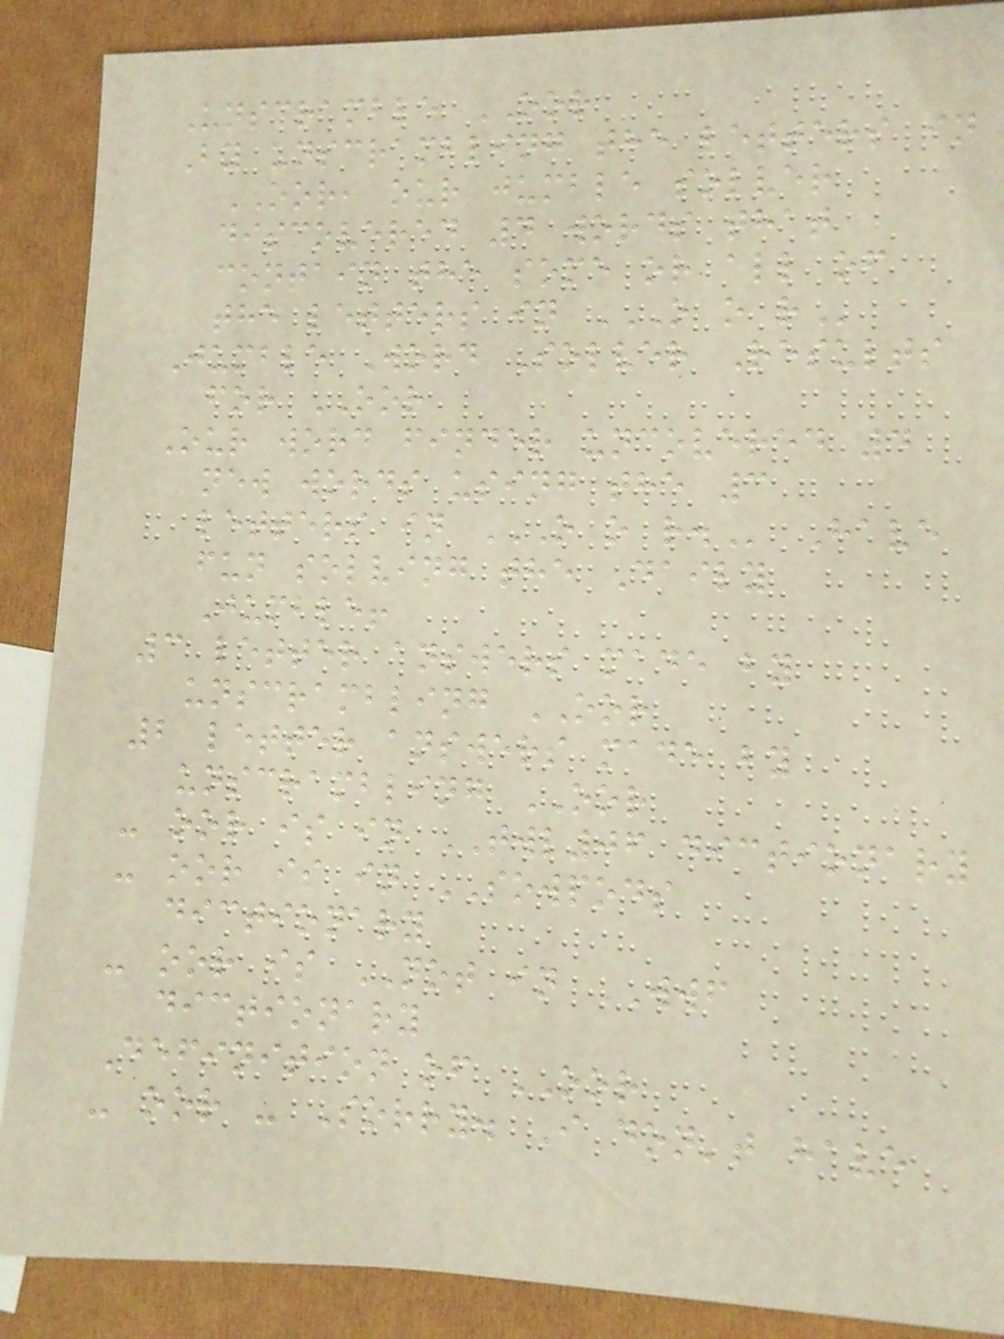Unscramble OOR
By unscrambling the letters in
OOR, our jumble solver
discovered 4 words that
contain the some or all of
the letters in O O R
Jumble Word Solver Results
for OOR
Our word finder uncovered 4
new words using the 3
letters in O O R. Have
fun solving the Daily
Jumble!
3 letter answers made by
unscrambling OOR
2 letter answers made by
unscrambling OOR
- oor is in TWL06 dictionary
- oor is in SOWPODS
dictionary
- oor is NOT in WWF
dictionary
Definition of OOR
- oor - Sorry. I don't have
